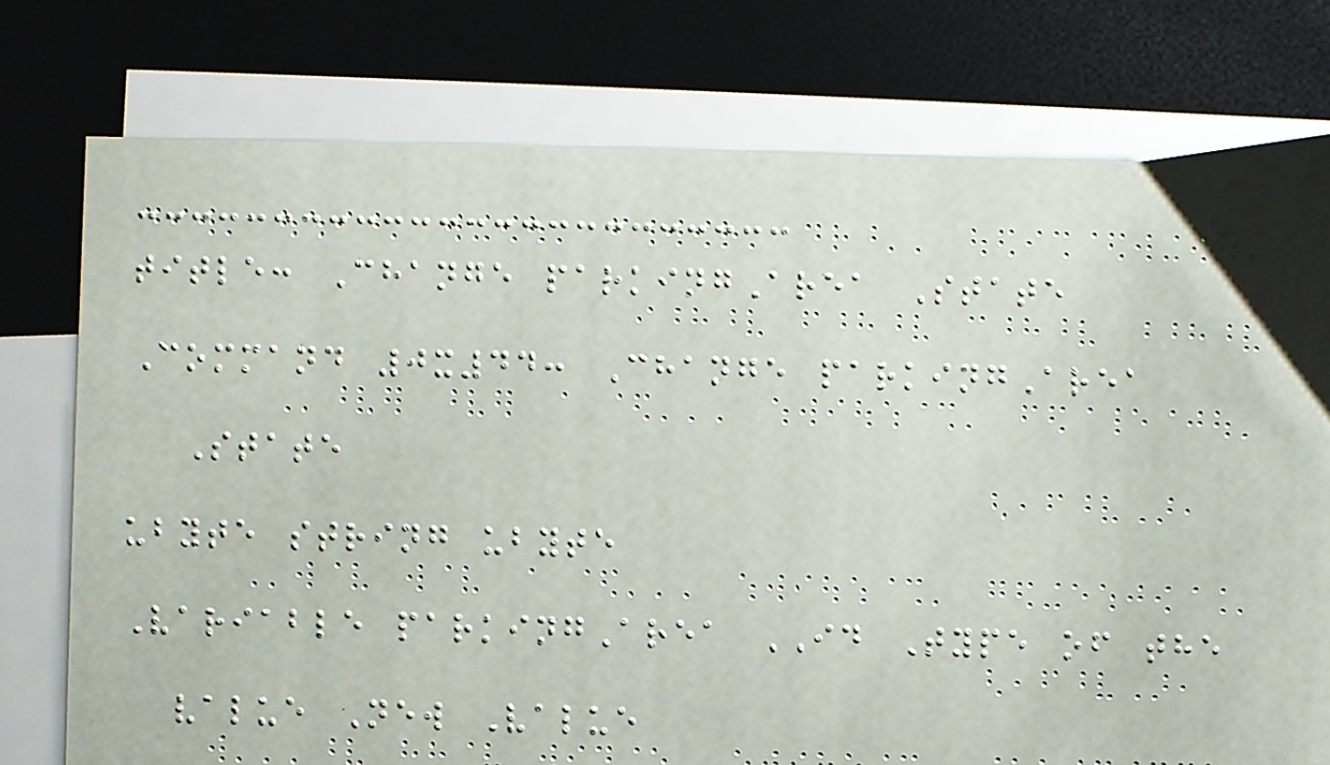title: Change parkingArea State
Command 0x44: Change parkingArea
State
ubyte string ubyte
Variable parkingArea ID Type of the
value New Value
